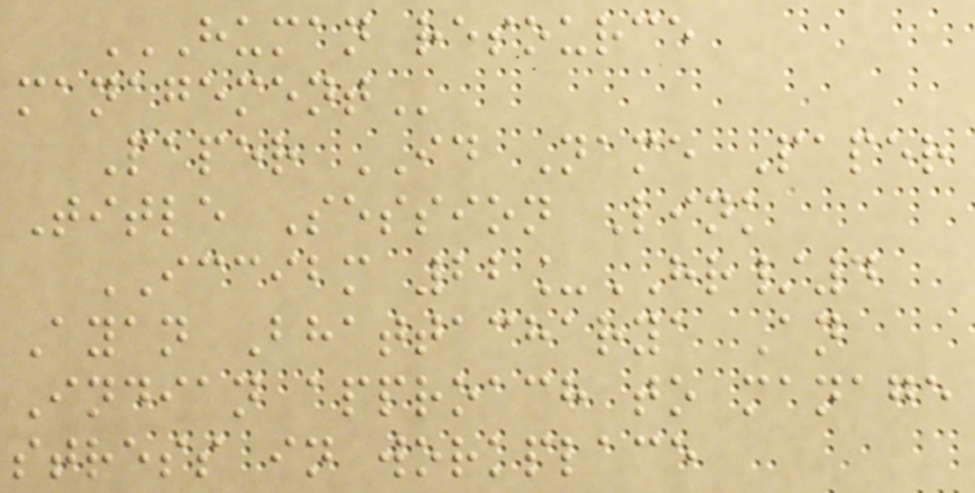HUMAN RESOURCE
MANAGEMENT
Paper ID Name Paper
Title Session Link
ICCIBM 22_HR/4
Ayan Bhattacharya An
Indian approach to manage
stress in workplace
